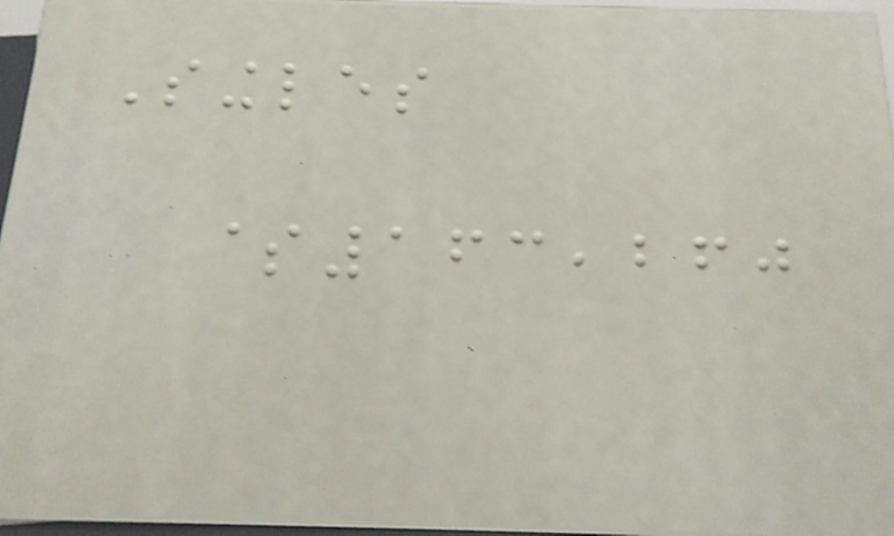Singles
$163,260
